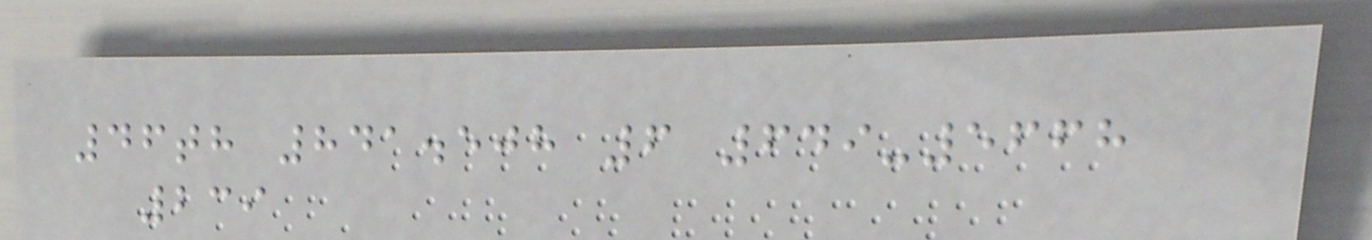46th 841.508 6 649-5668
239
